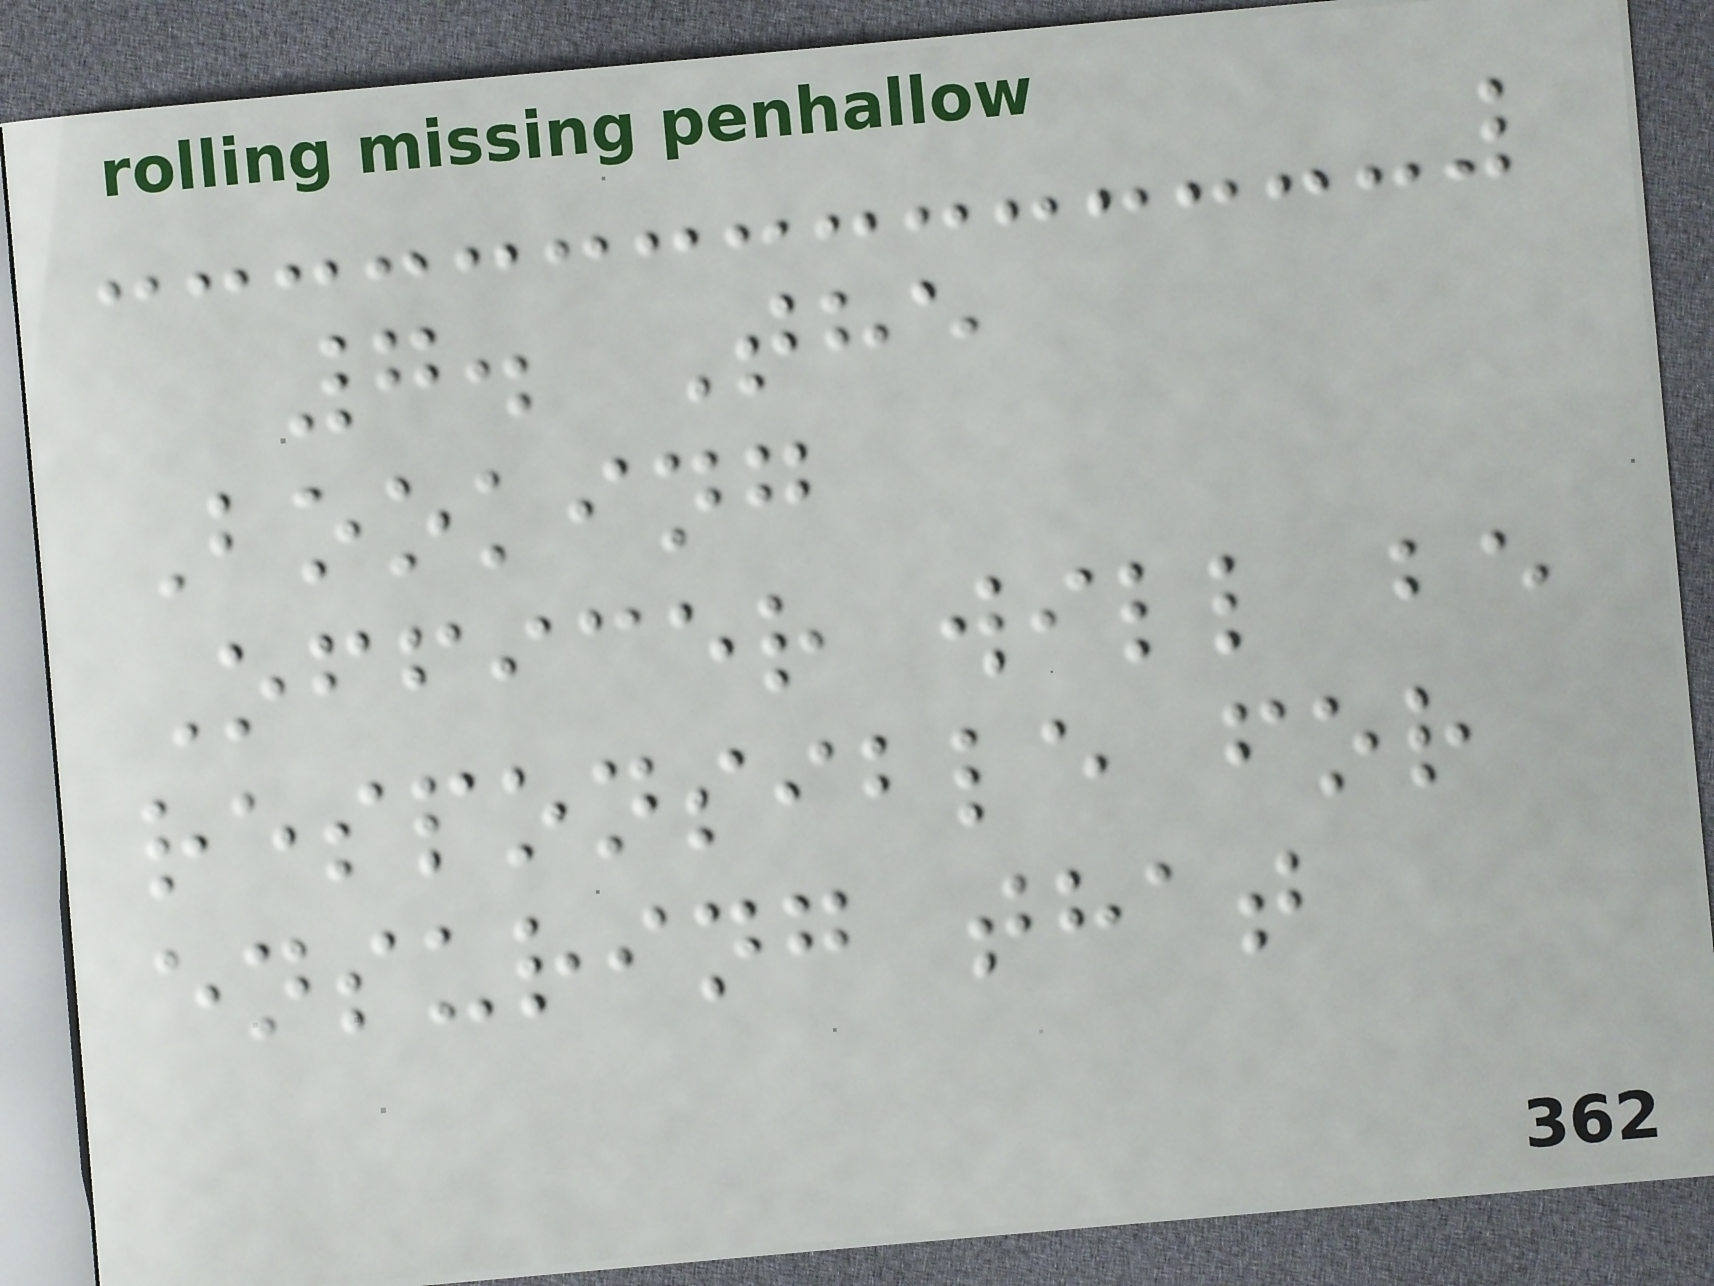7. The
Booking
Officer will be
responsible for
ensuring that
